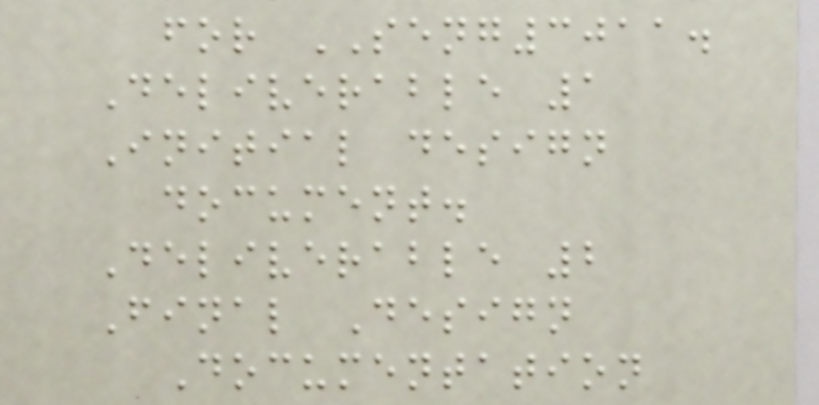for SENG3011.
Deliverable 1
Initial design
document.
Deliverable 2
Final Design
Documentation
